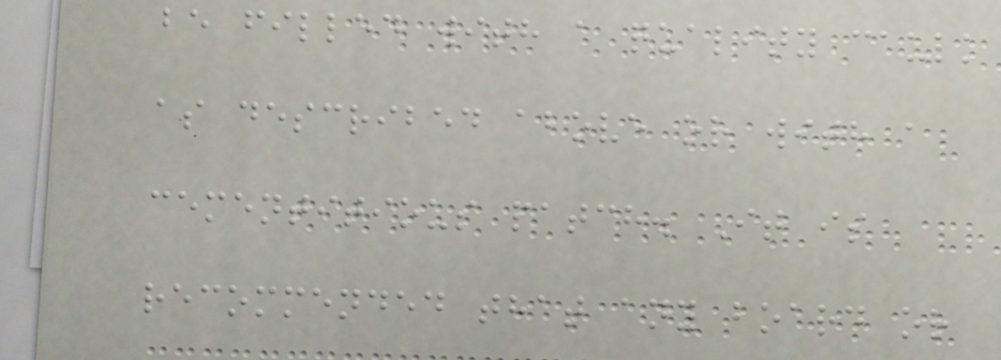be filled with a quality caulk
as described above or with a
cementitious patch. It is
recommended that any board or
